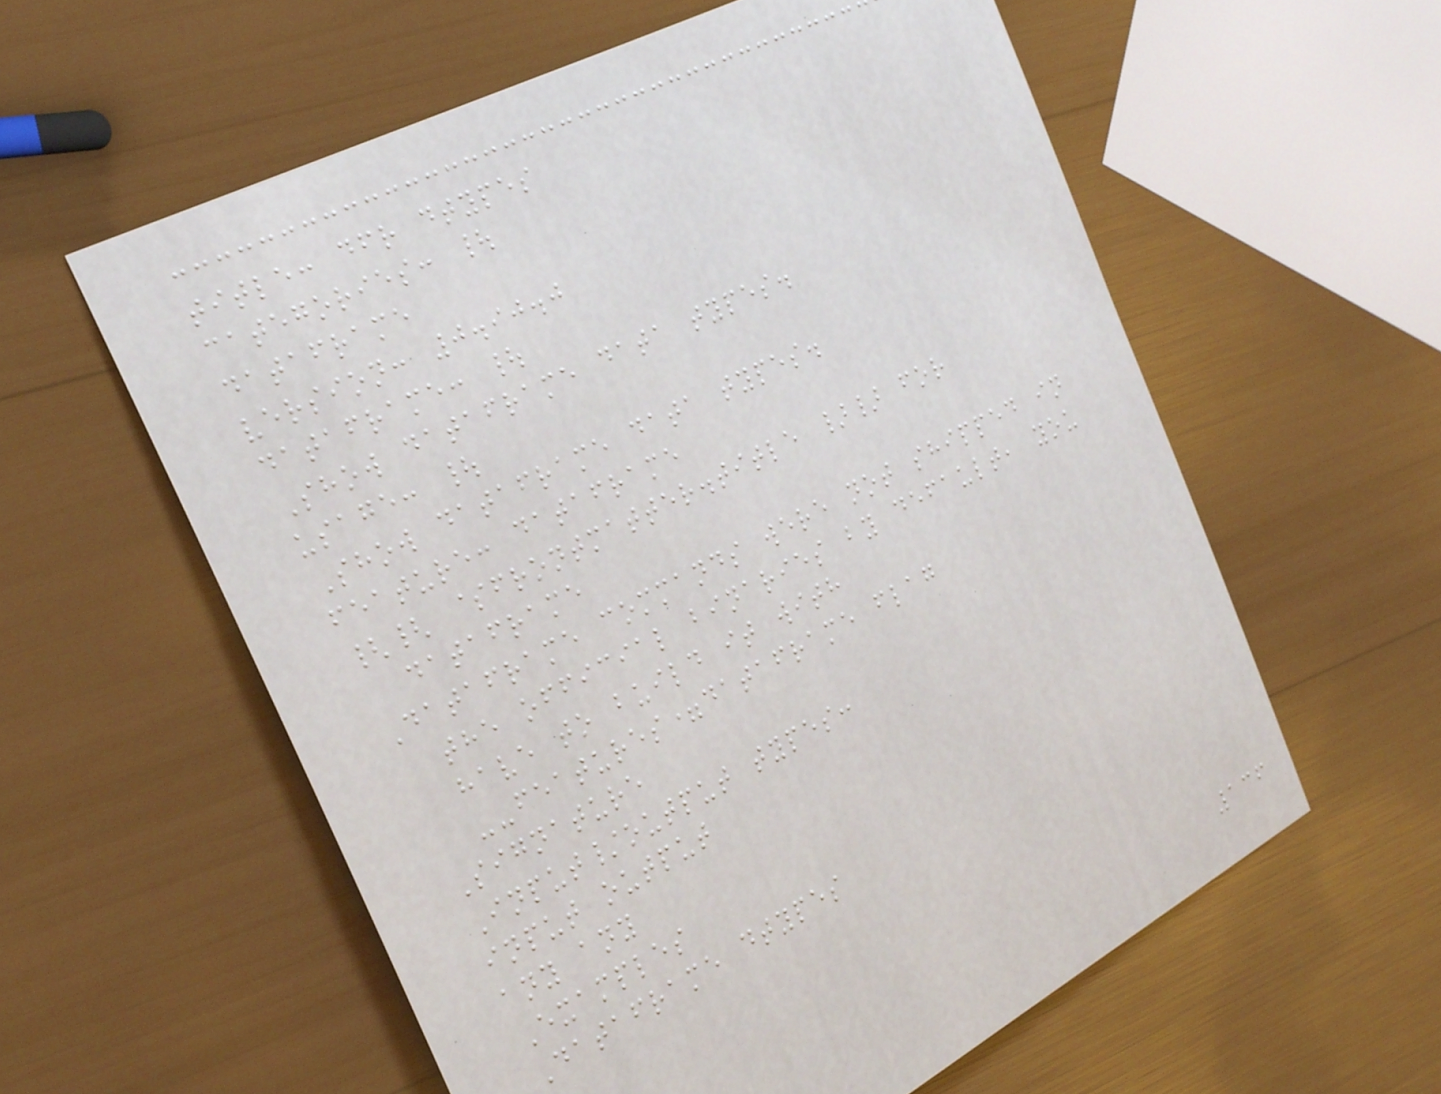title: dfr dtypes
categories: |
dataframe
version: 0.90.0
dataframe: |
Show dataframe data types.
usage: |
Show dataframe data types.
feature: dataframe
{{ $frontmatter.title }} for
dataframe
Dataframe commands were not shipped in
the official binaries by default, you
have to build it with
--features=dataframe flag
Signature
Input/output types:
input output
any any
Examples
Dataframe dtypes
136
